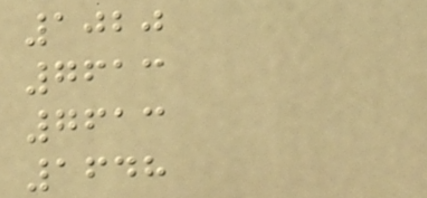1020
7613
7613
1648
